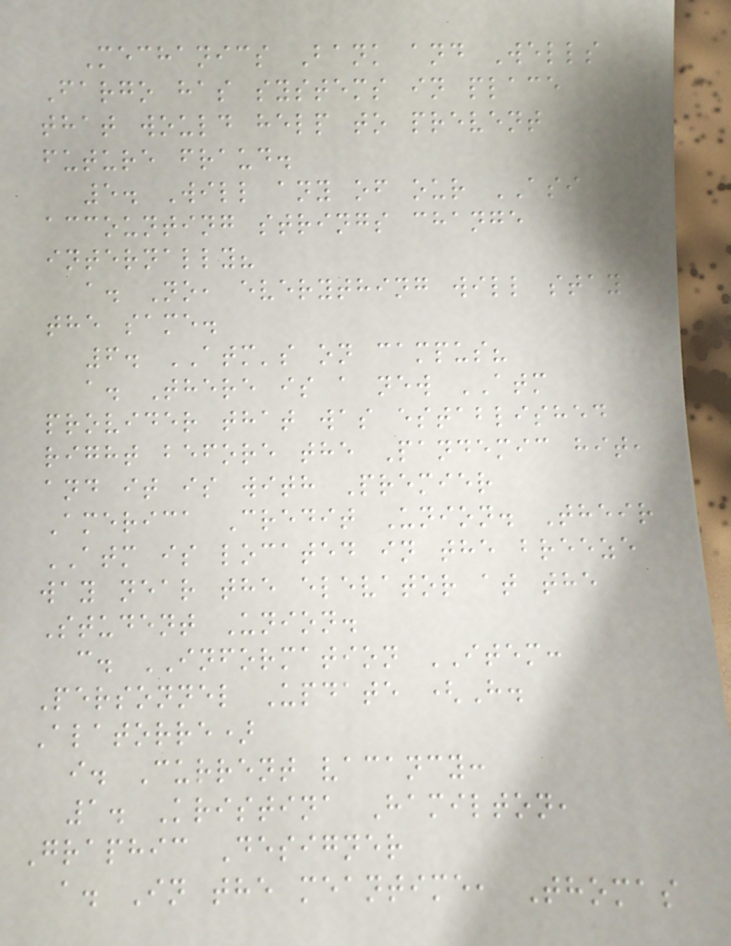Mechanics Bank and Wells
Fargo has systems in place
that would help to prevent
future fraud.
5. Will any of our ASI
accounting strings change
internally?
a. No, everything will stay
the same.
6. ATM's on campus?
a. There is a new ATM
provider that was established
right before the Pandemic hit,
and it is with Premier
America Credit Union. Their
ATM is located in the breeze
way near the elevator at the
Student Union.
c. INFORMATION ITEM:
Personnel Update (H.
Alatorre)
i. Current vacancy:
1. Kristina Hamilton,
Graphic Designer
a. In the meantime, Thomas
